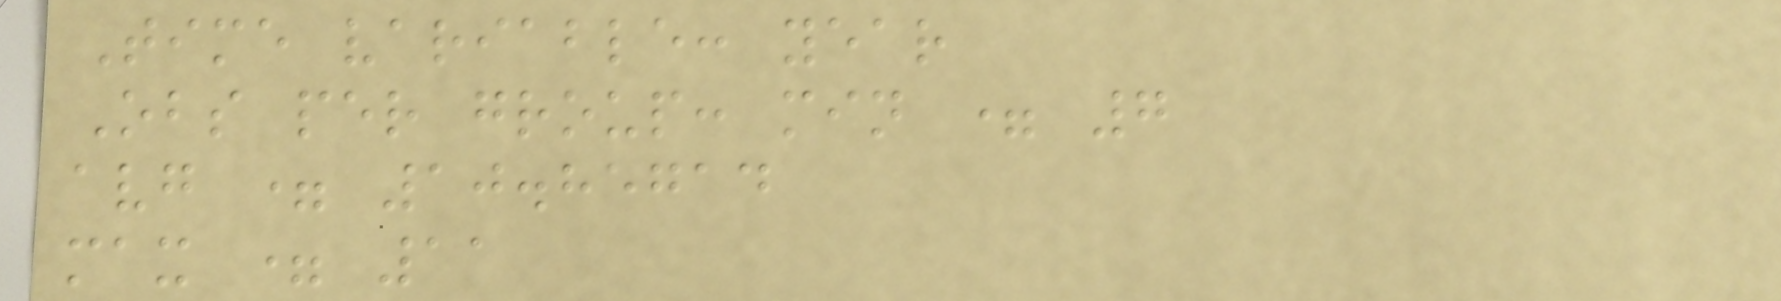Time variable: year
Obs per group: min = 7
avg = 10.85714
max = 11
